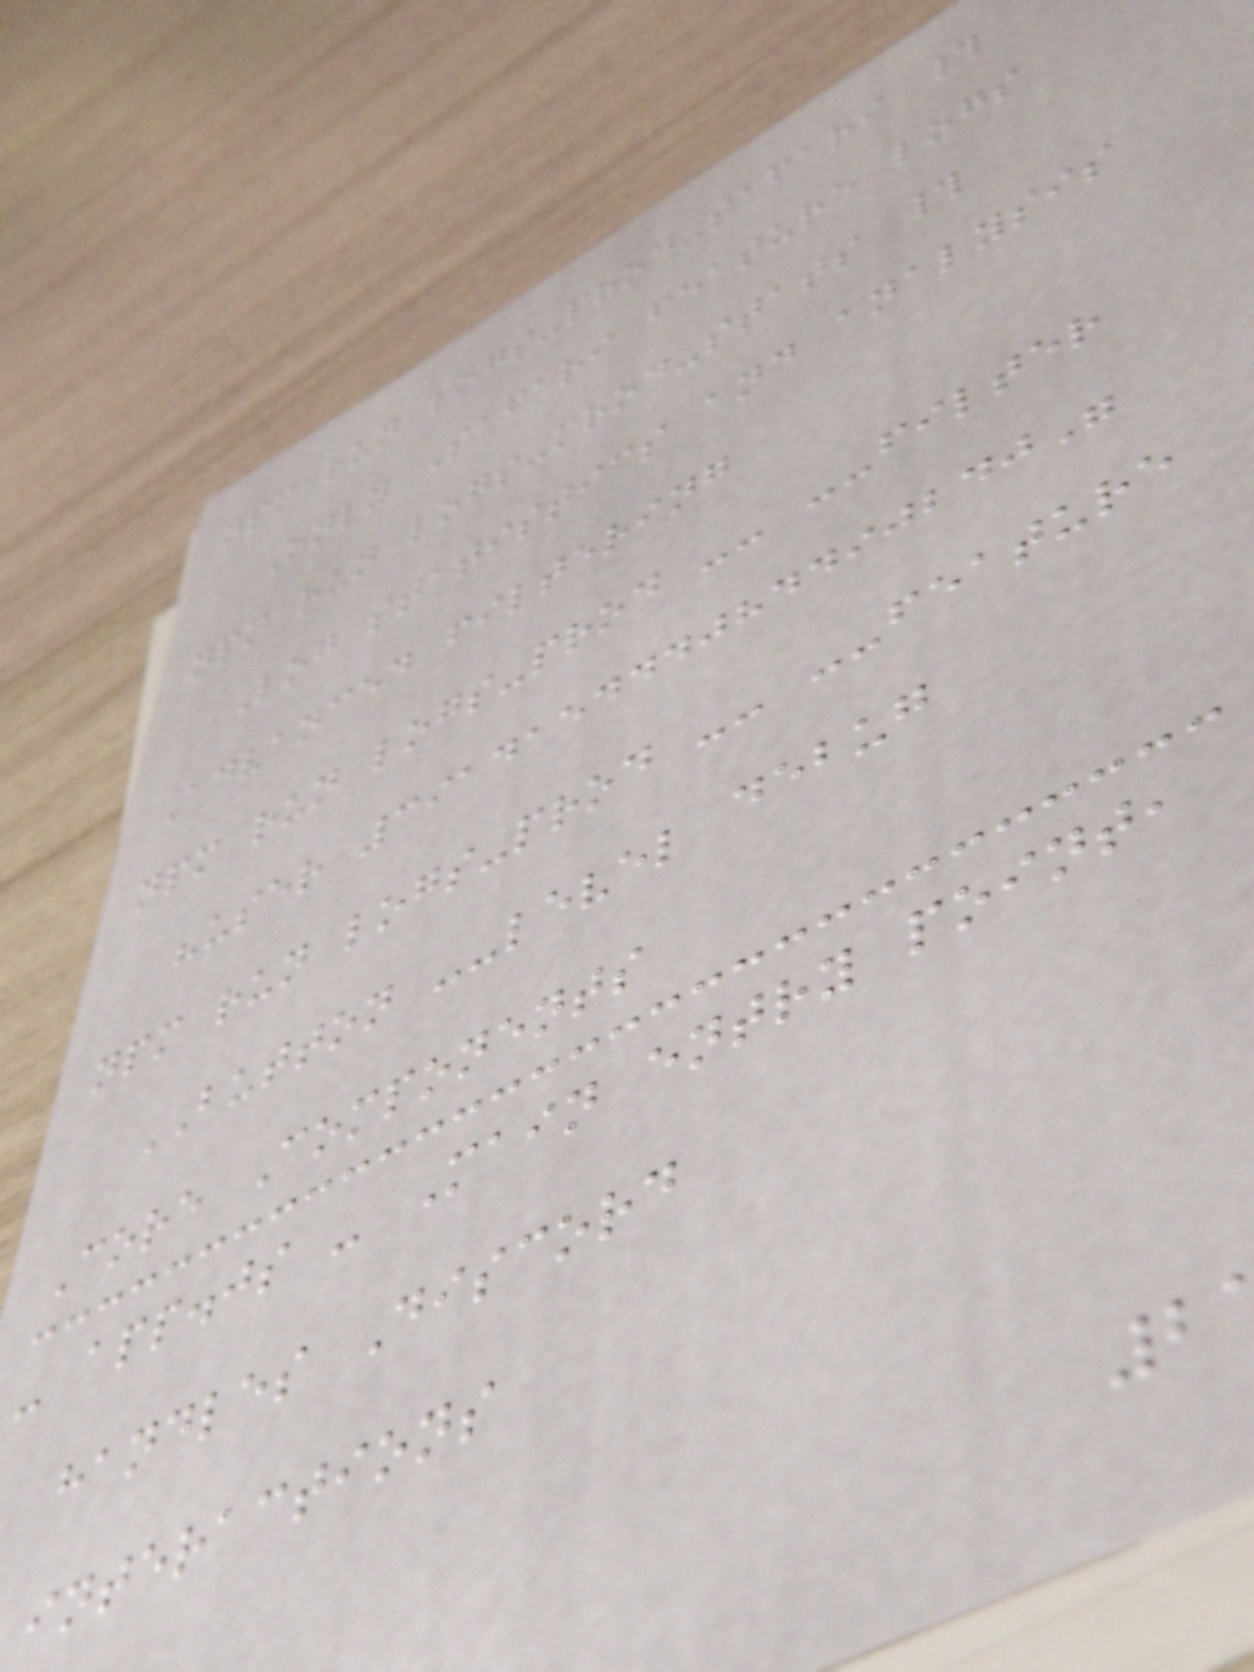npm run logs-prod-safari #
Only Safari feature logs
npm run logs-prod-stats #
Log statistics and analysis
Advanced filtering
npm run logs-prod -- --filter
"user 391415444084490240"
npm run logs-prod -- --feature
BUTTON --level debug
Core Components
- app.js - Main entry point,
handles Discord
interactions
